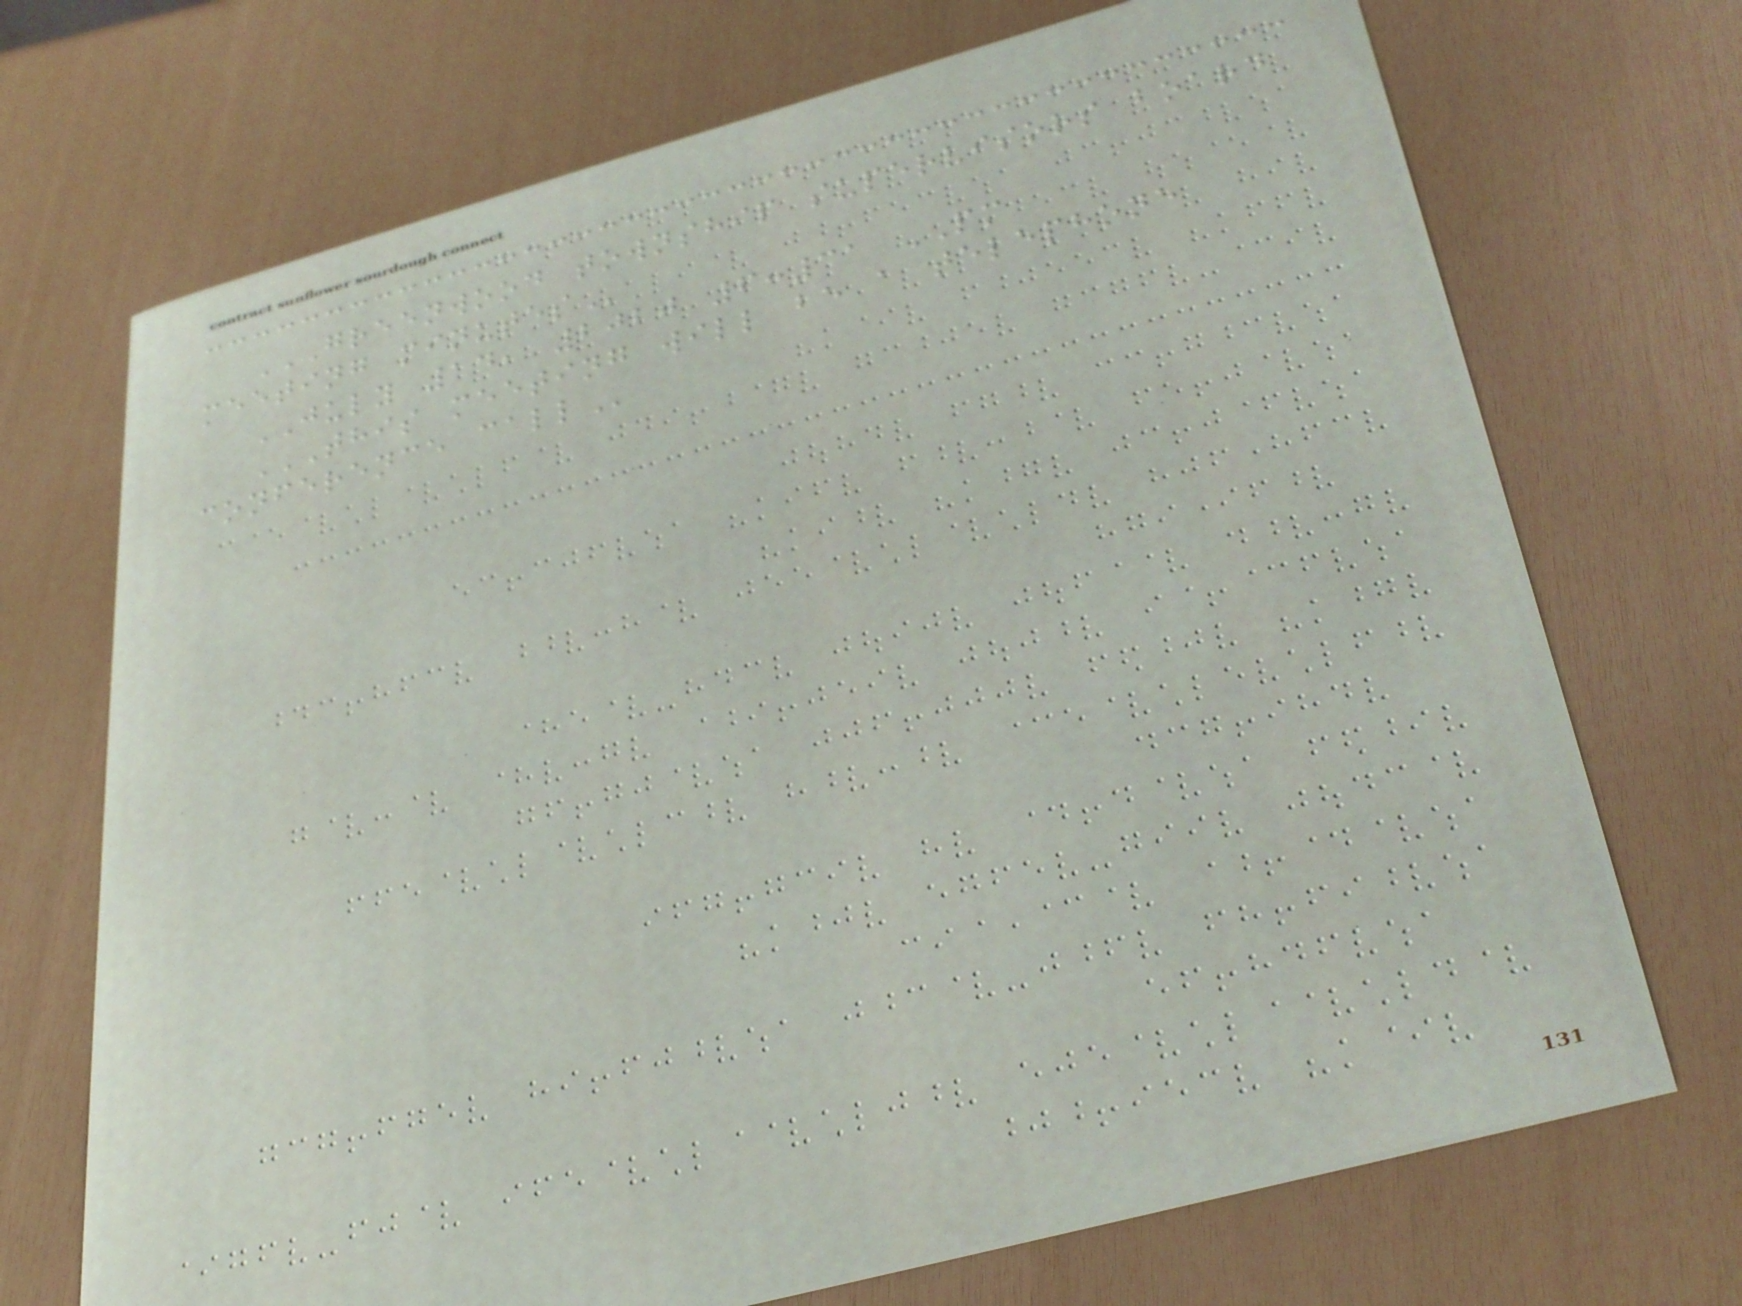GREENWOOD TOWNSHIP SUPERVISORS BOARD
MEETING MINUTES
JULY 14, 2020 6:31 PM
THIS MEETING WILL BE A TELEPHONE
CONFERENCE CALL
